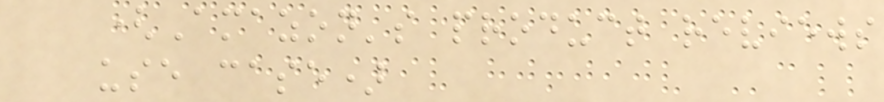(Amazon's product reviews
use case)
